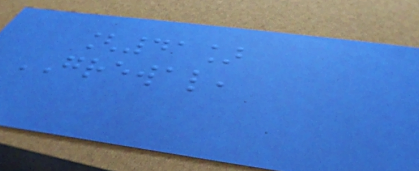[41]
GREWAL,
